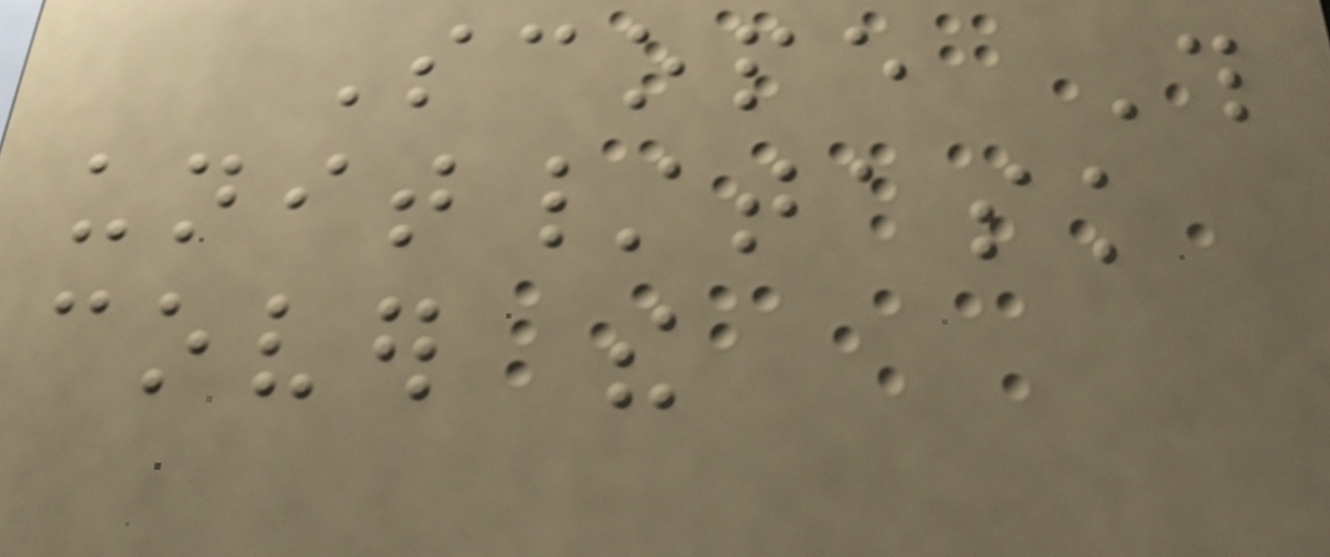Scope This
unit/task
cover the
